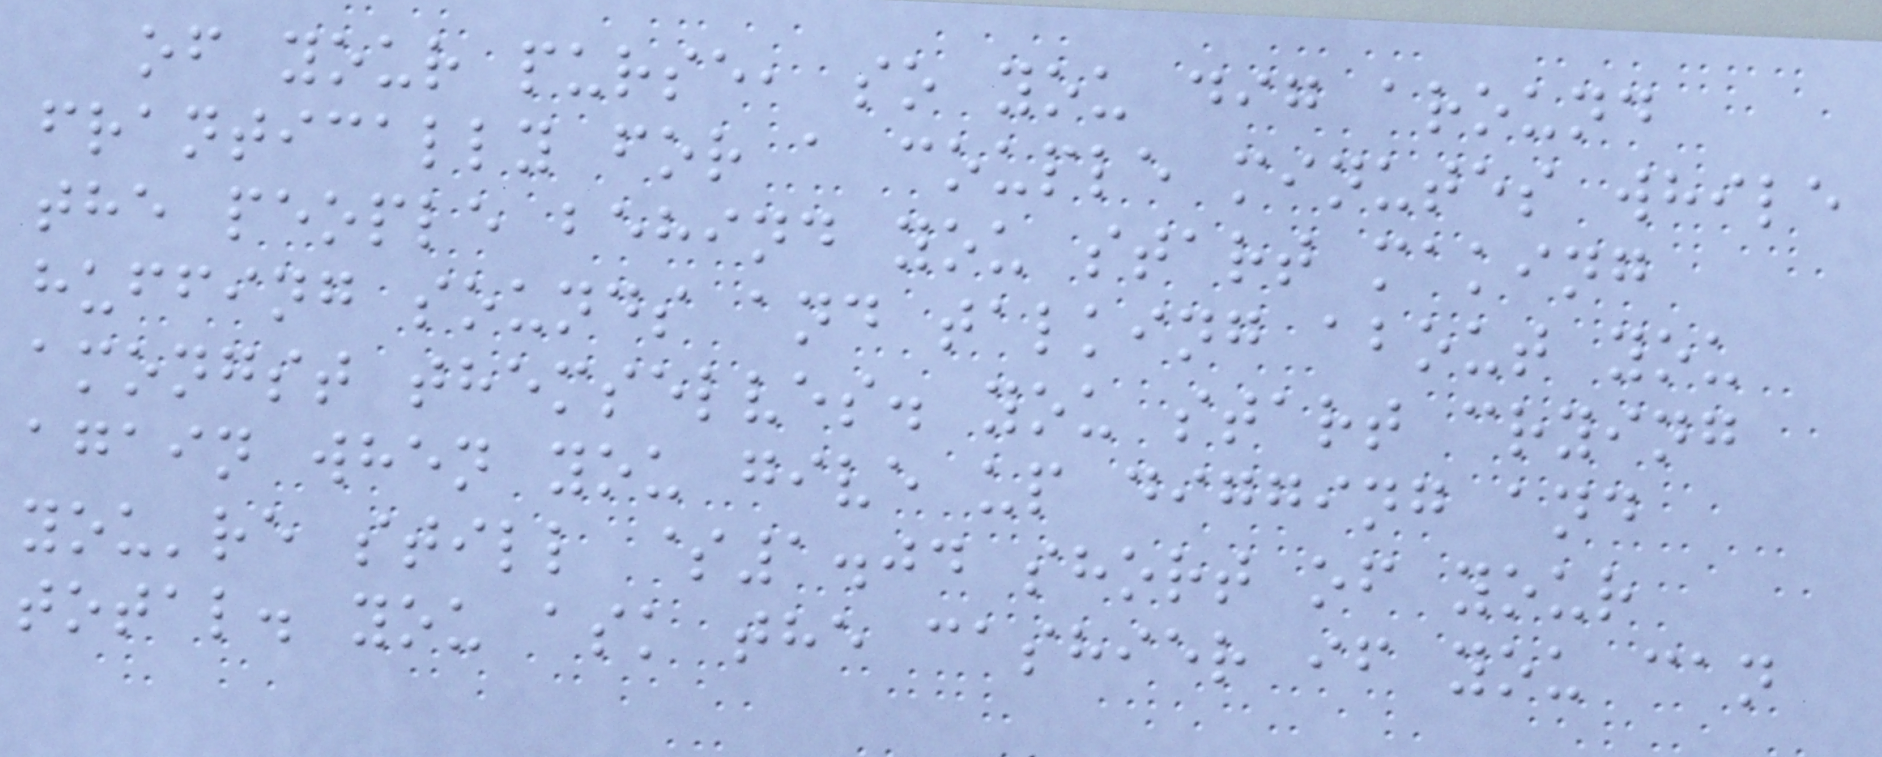of your purse, so you dig around
frantically for a couple minutes while
the people behind you start making
huffing sounds and talking about you
amongst themselves. you start crying
again when you give up digging and
you're still $1.04 short of your
total. you ask the cashier if you can
